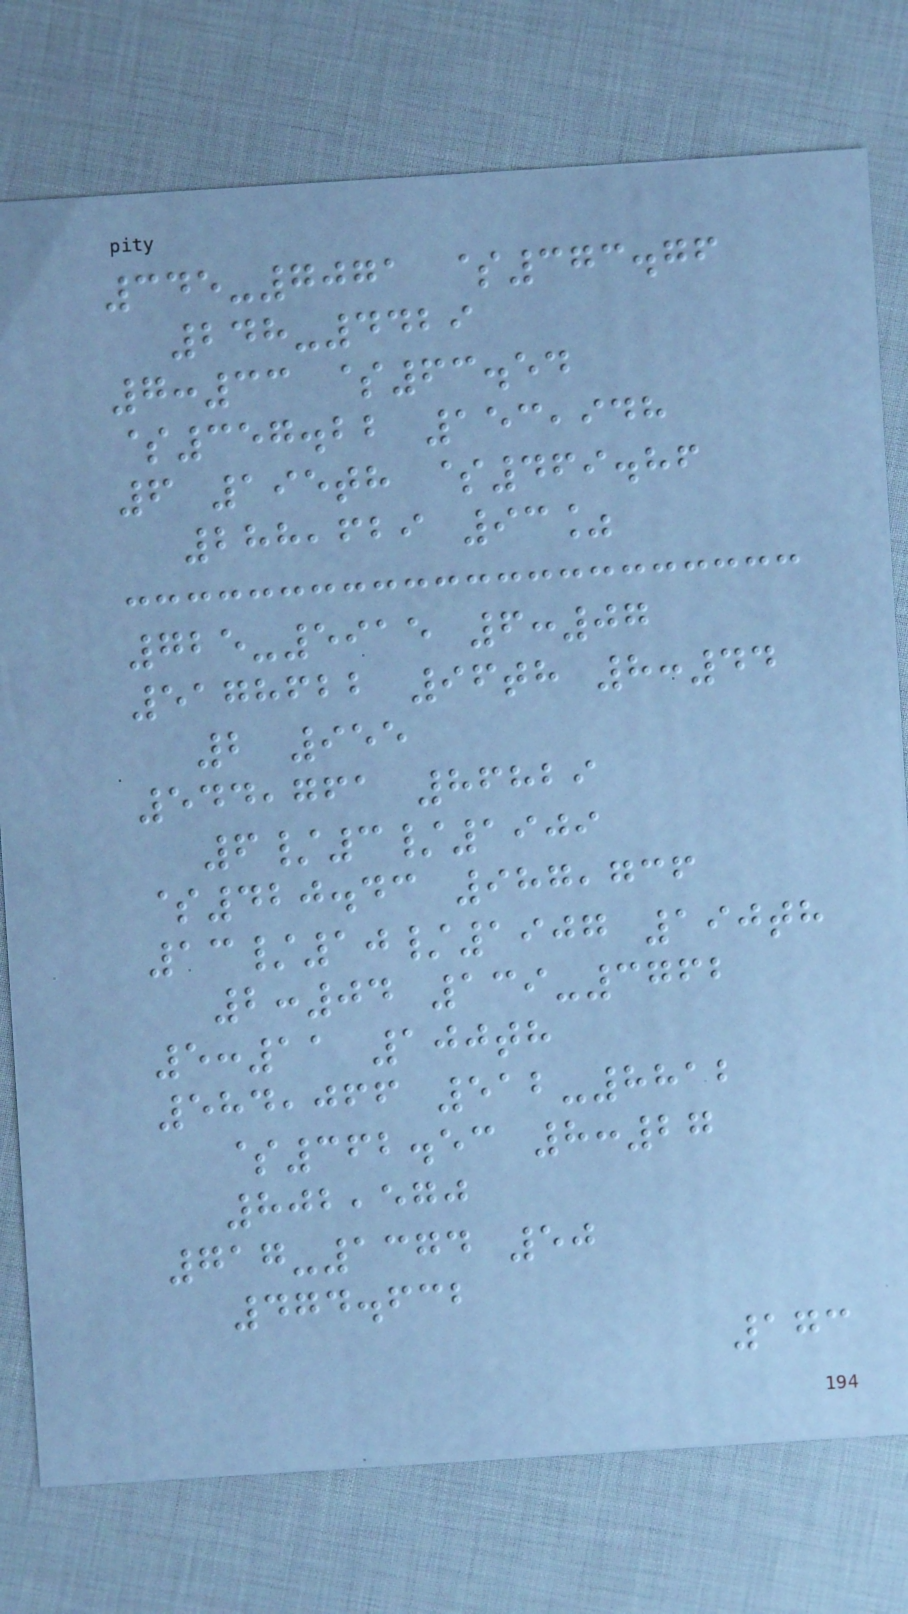345-7071 $373.76
248-4429
7:33 $63.54
$357.22 153,948
6 195th $469.86
288,629 93%
725-5915 6:07
5178622 96th 8:44
2 955
544,761 86829
6/3/1909
$420.43 987,736
13/10/1907 190th
2:04 139-3762
5:11 100th
584,066 512-8812
$362.53 8:27
802,570
717-1374 50
474.632
173
